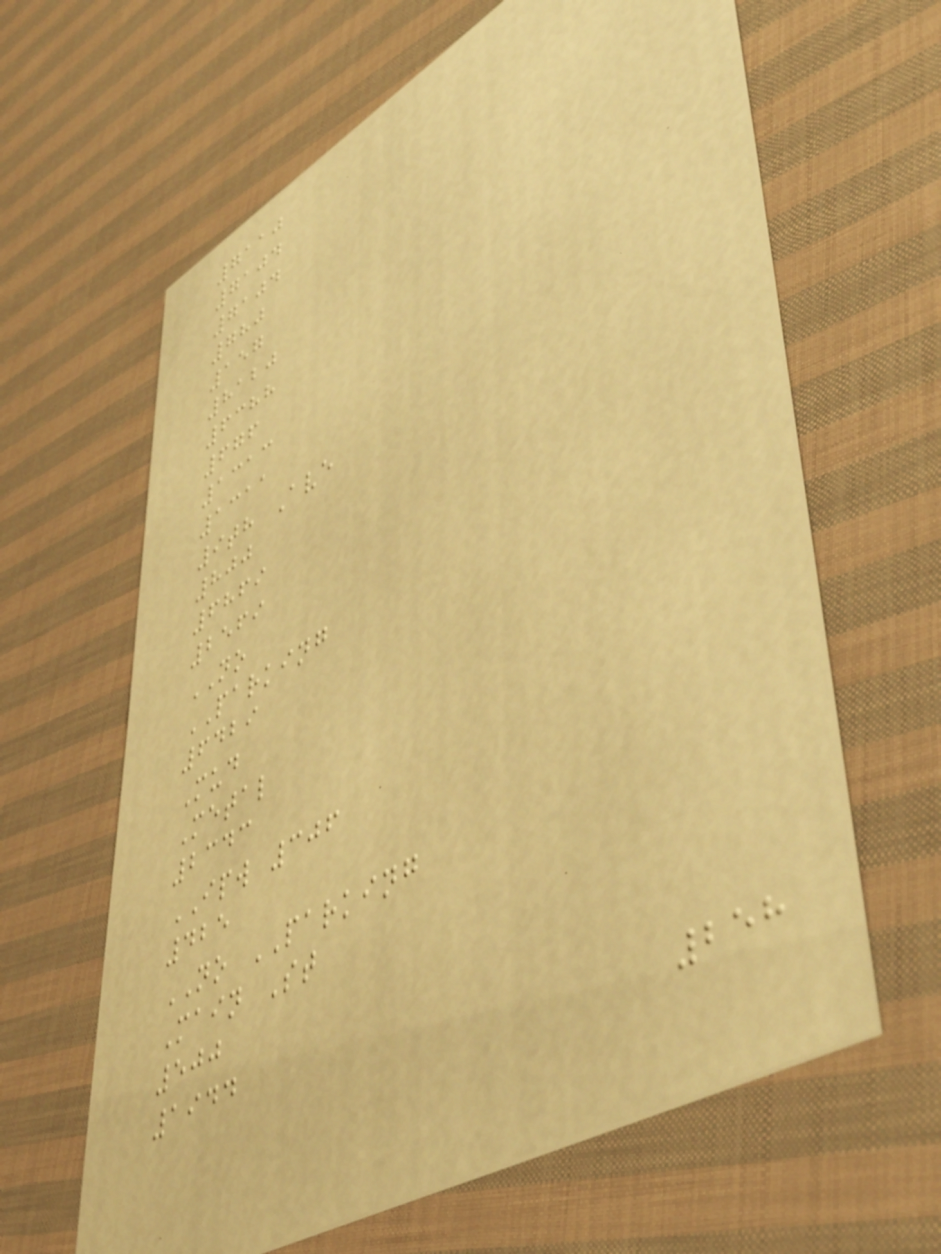7110
7104
7104
780
157
8120
6388
676
1313
1311
9th Ave
800
6869
2569
NO
PARKING
6429
Mud
Metal
2343
IPW 306
425
NO PARKING
Main St
500
1944
258
